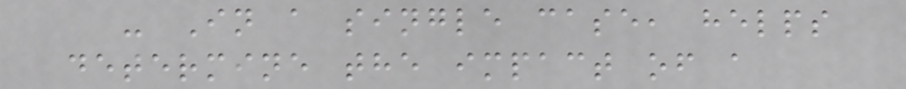- In a single case, helps
determine the impact of a
